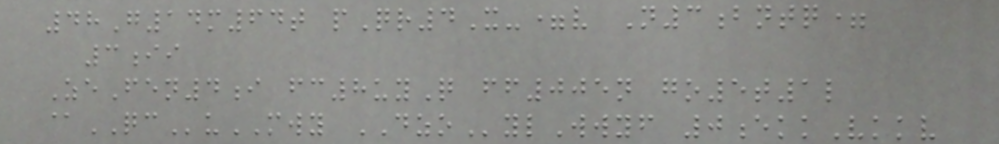48G14m64t pQr4X-=v N3bntq=
3ii
ZeFen4i fc8uyQ ff005n go5t1l
@QCuMWY DZOylWwyf 0ekkVkkv
